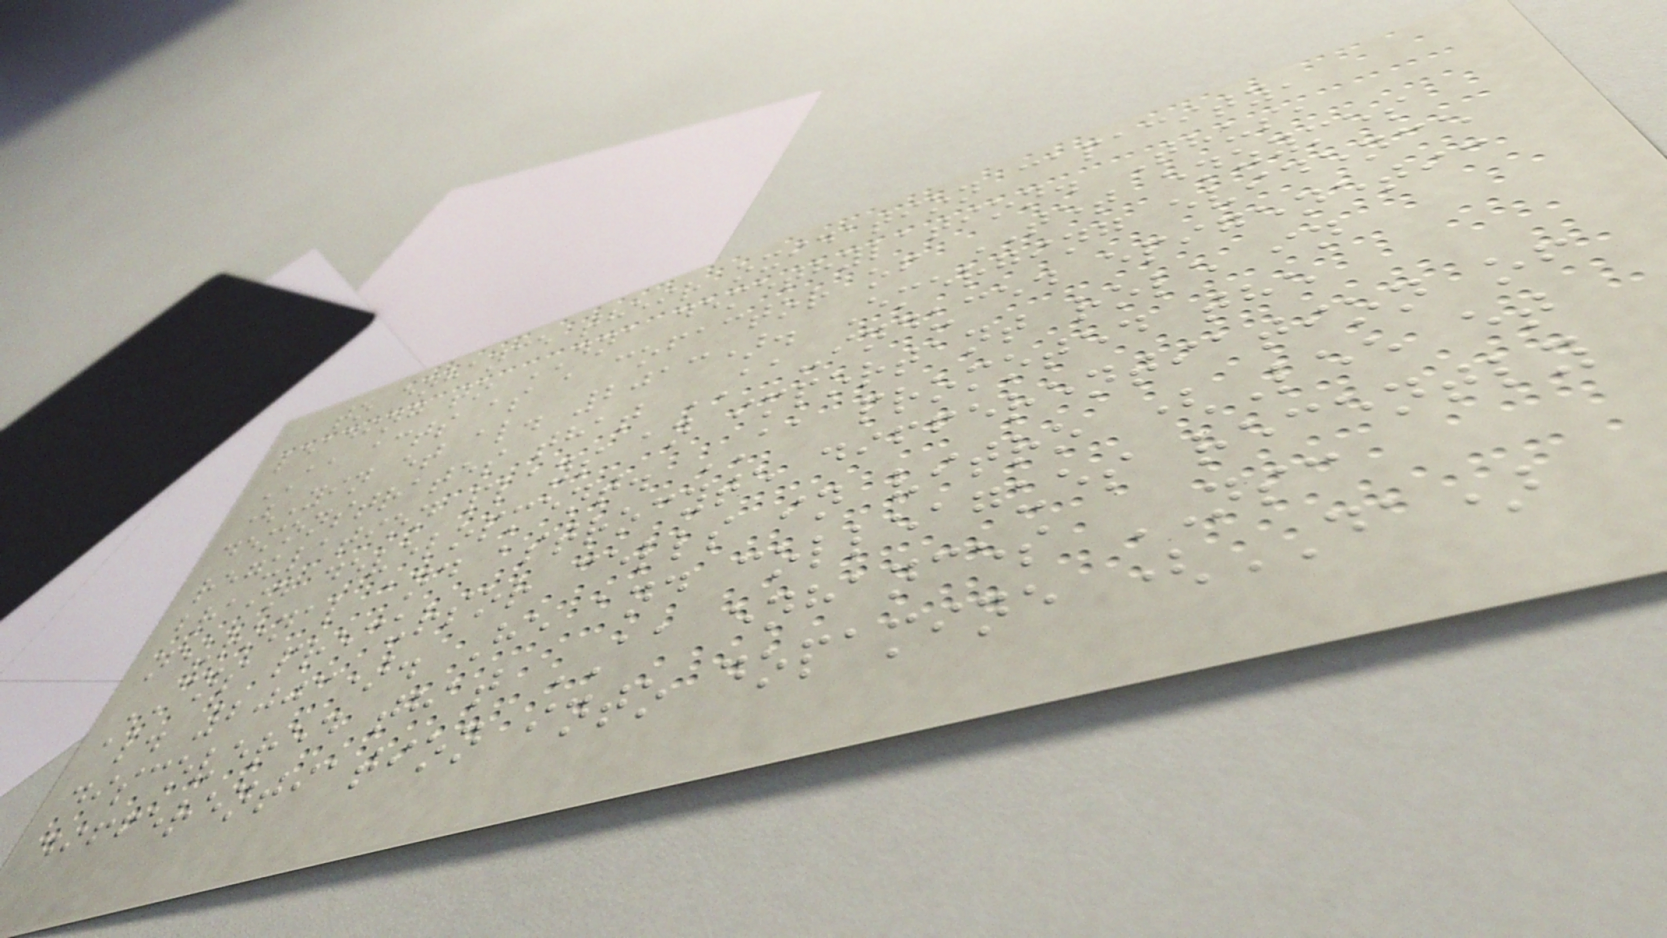to enhance their oxidation capacity,
leading to DNA demethylation. Thus,
AA acts as a cofactor of TET enzymes
(Yin et al. 2013). Emerging evidence
demonstrates that AA-induced epigenetic
regulation plays an important role in
brain development. AA promoted the
neuronal and astrocyte differentiation of
CNS precursor cells in vitro (Lee et
al. 2003). He and colleagues recently
discovered that AA enhances NSC
differentiation into dopamine (DA)
